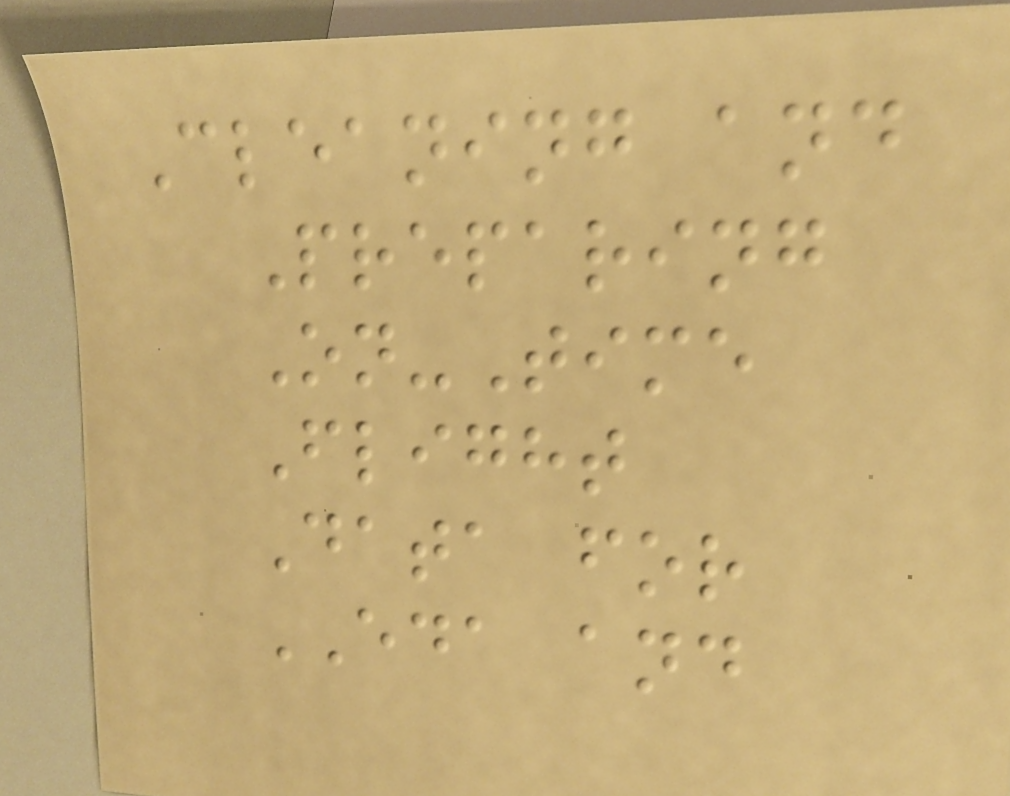Cleaning and
Preparing
On-Time
Flight
Data for
EDA and
